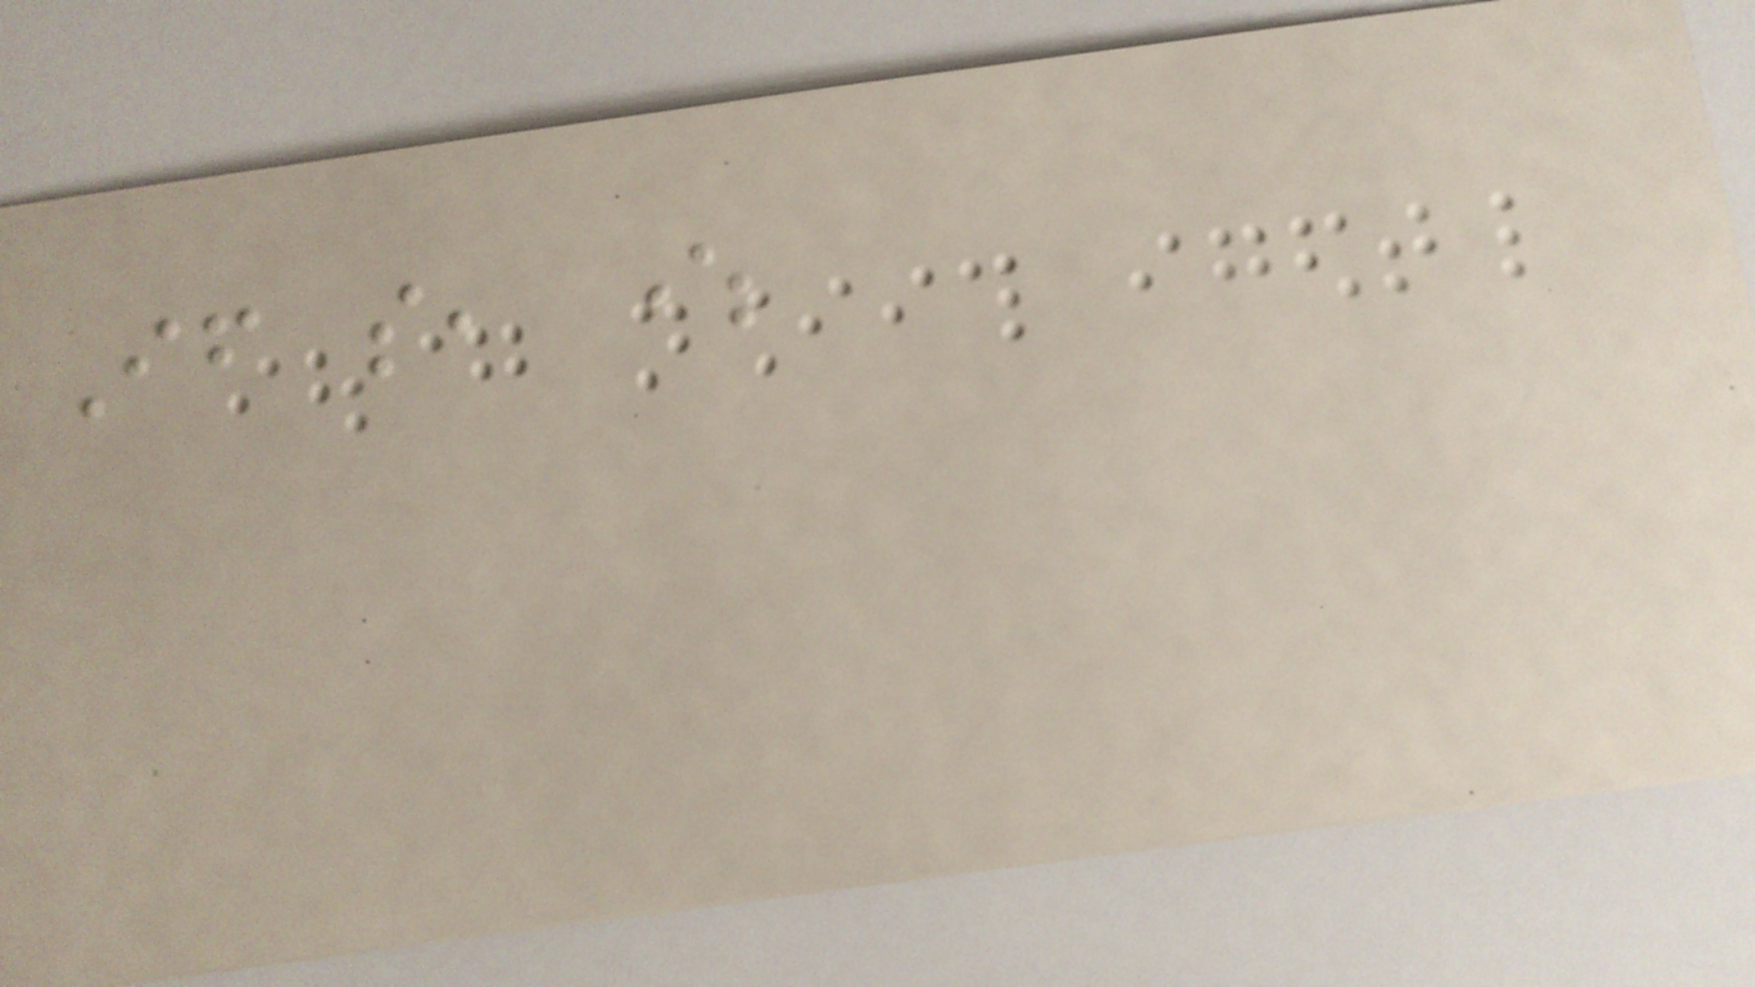If so, where
